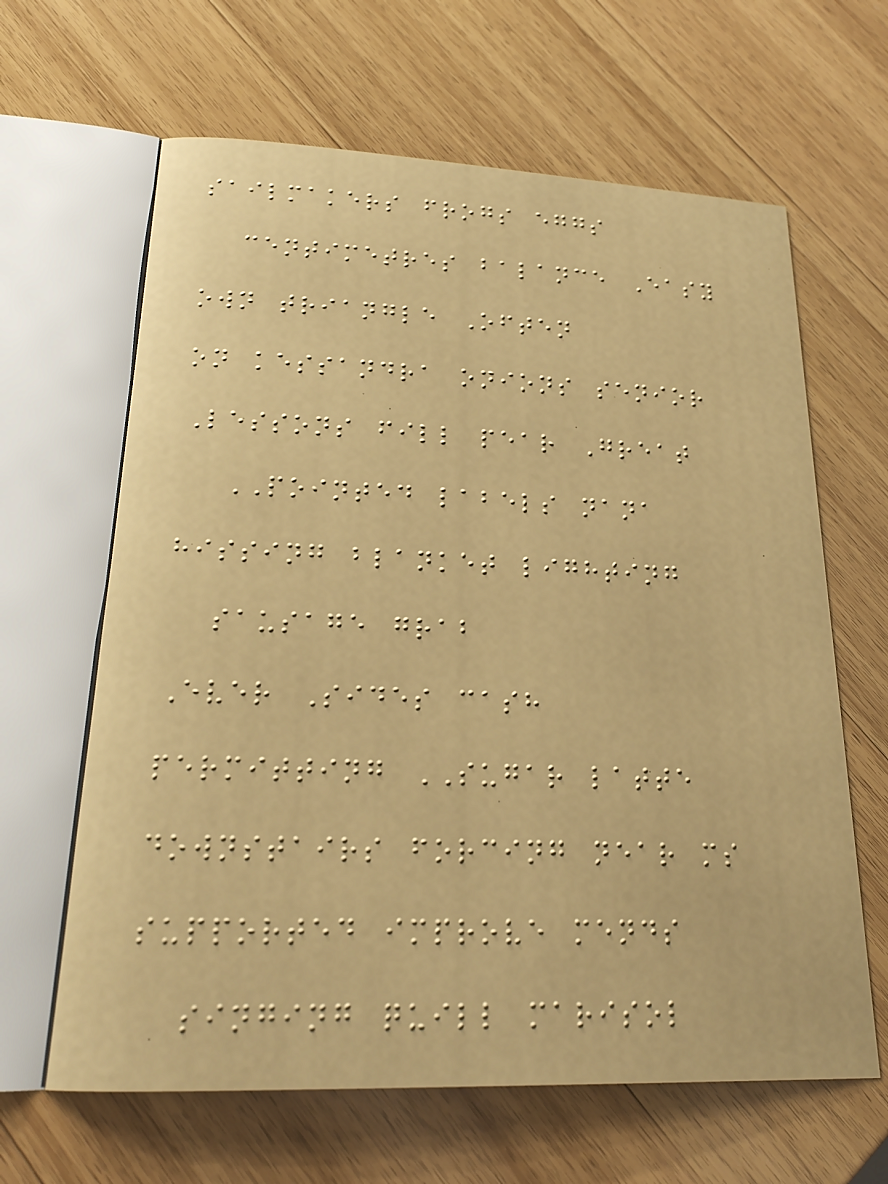sailmakers frogs eggs
centimetres balance Easy
own triangle Often
on kessandra onions senior
Lessons fill pear Great
POINTED labels nana
hissing blanket lighting
sausage grab
Ever Sides cash
permitting SUGAR latte
downstairs forcing near ms
supported improve mends
singing quill marisol
